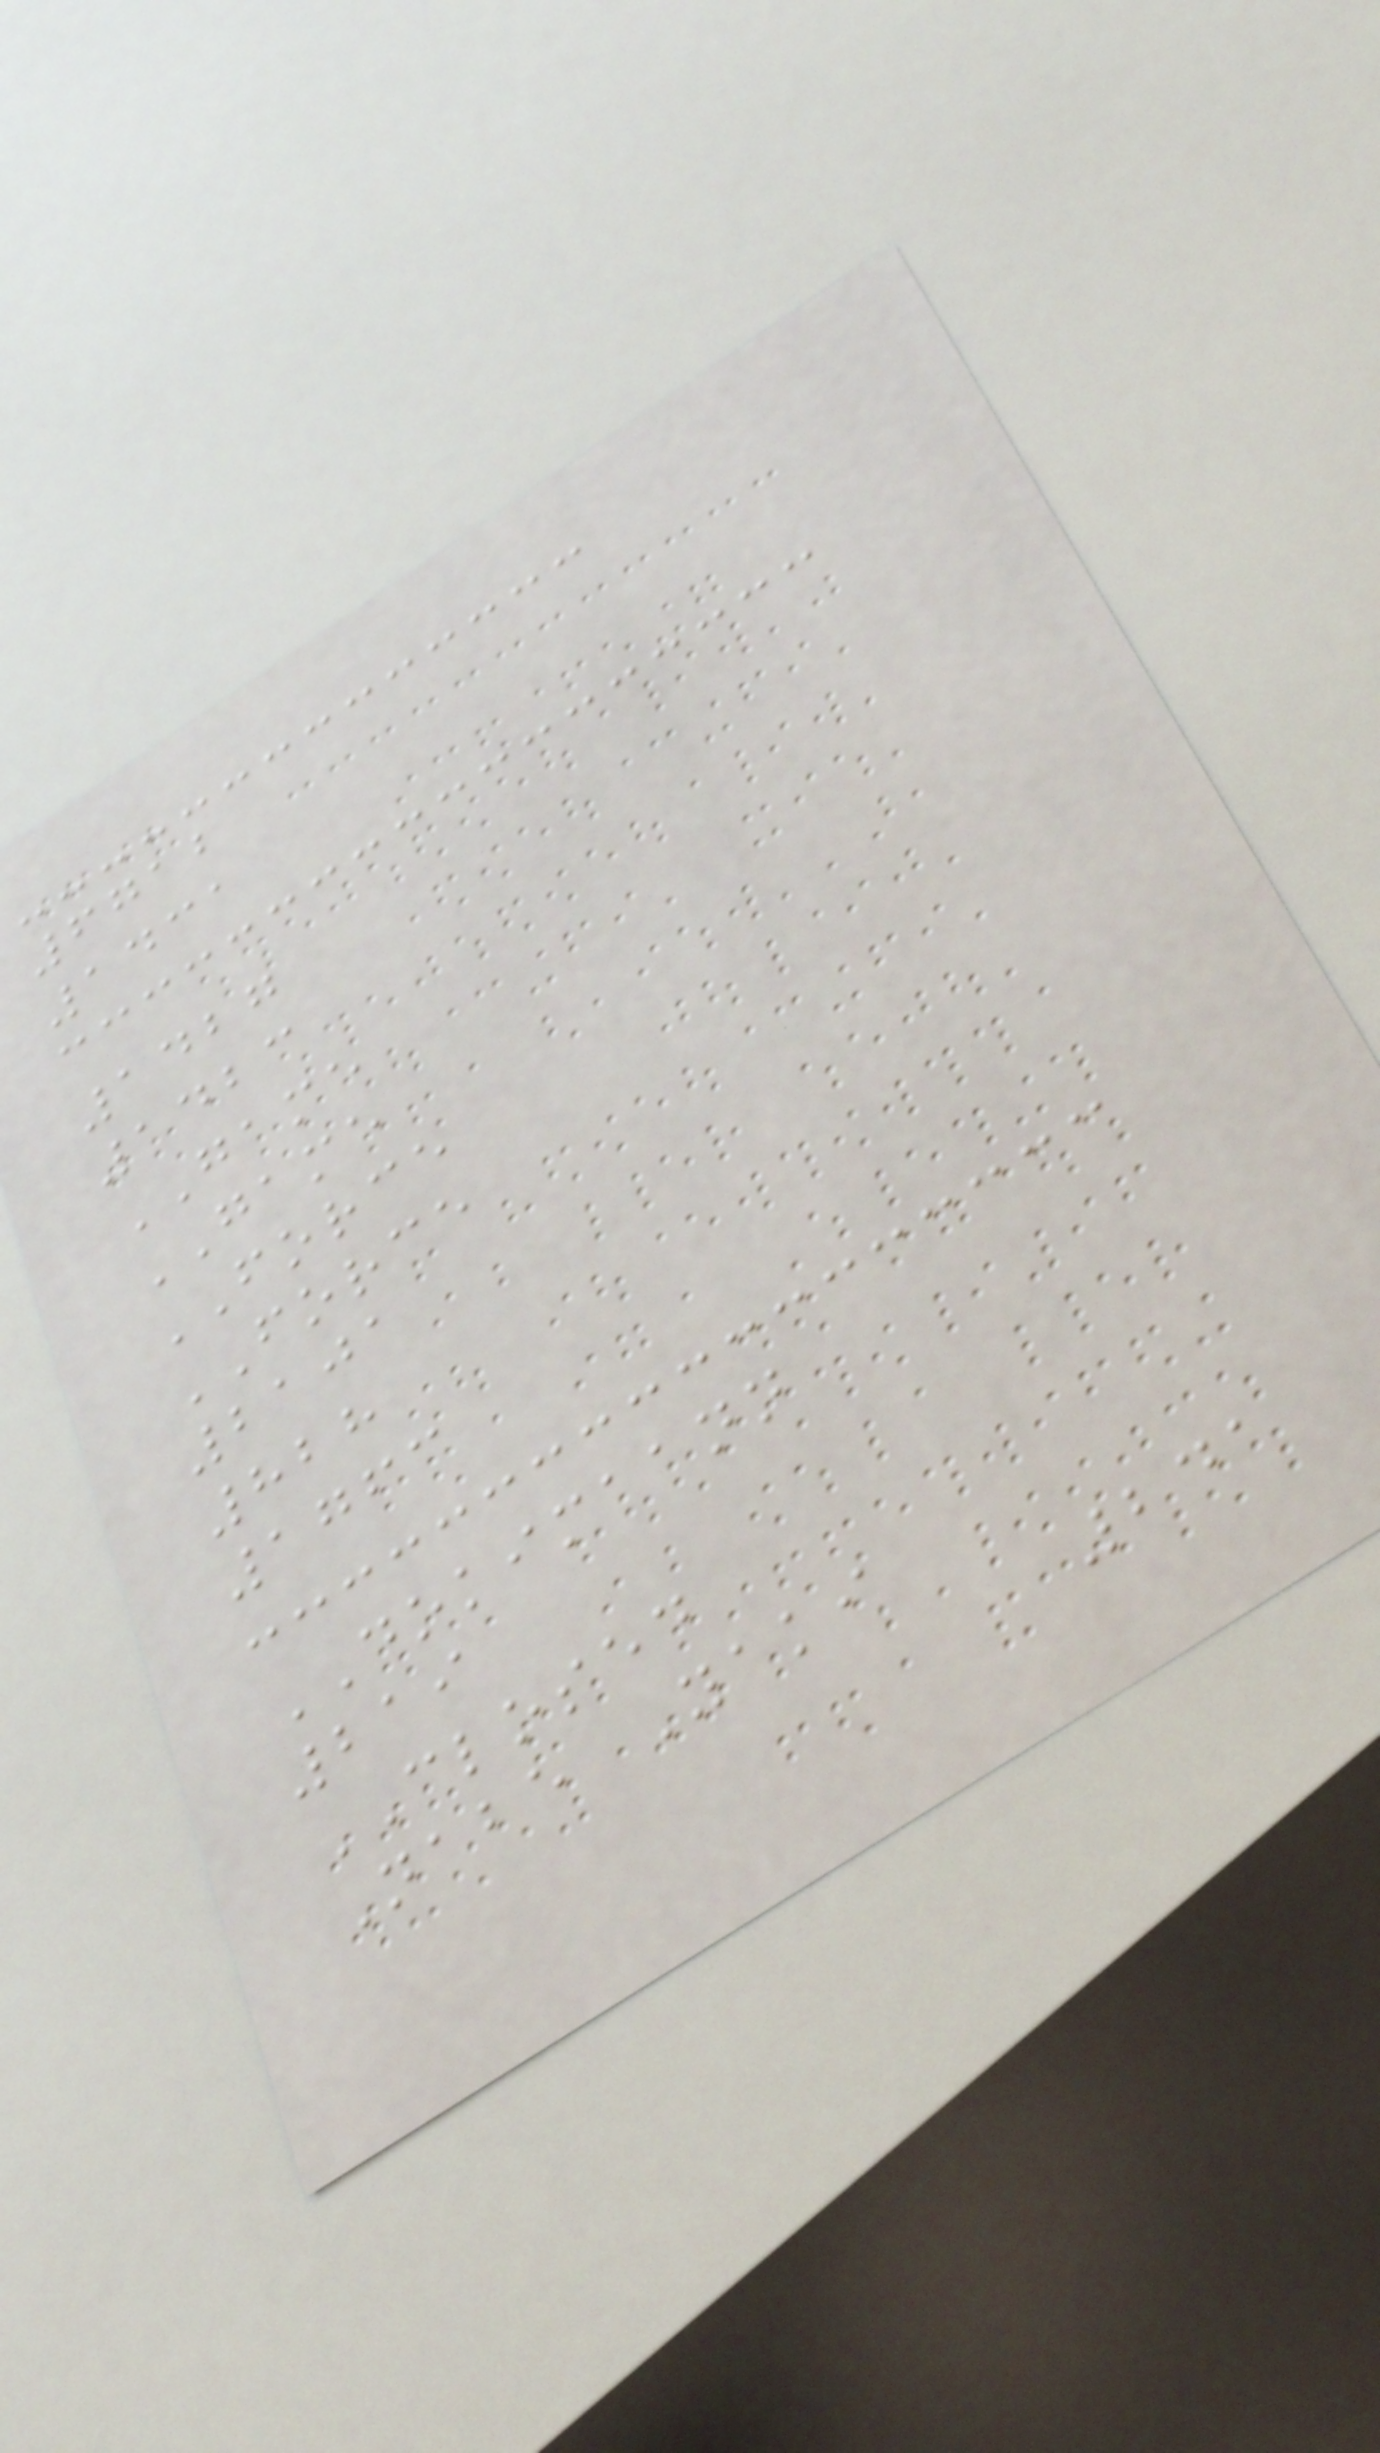6712
1431
1427
1423
GAME
GAME
FORCE
FORCE
2101
828
1763
DOKIMAANN
219
CLOSED
Nabe Yaki
241
